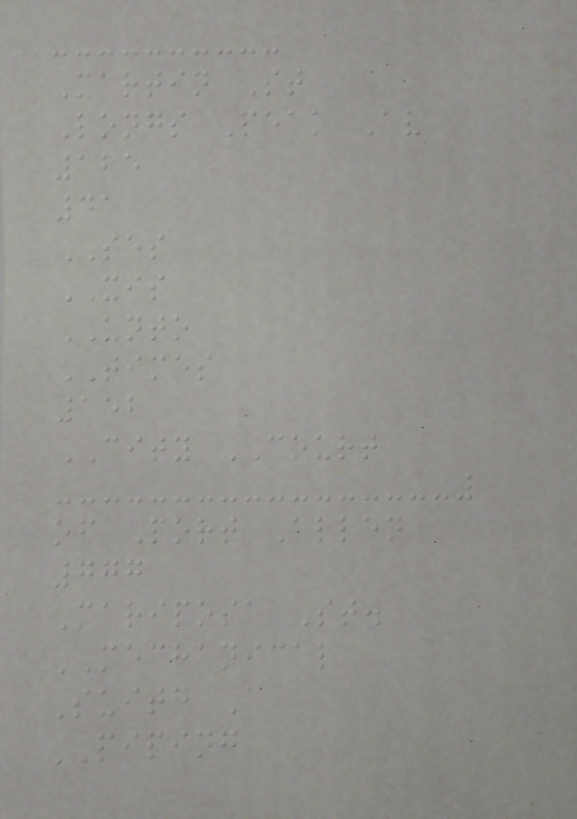Martin St
Longs Peak Av
125
41
SES
XIS
UNTO
TIMES
152
CITY COURT
of Port Allen
777
Mariposa St.
MECHANICAL
Suite A
PIPING
